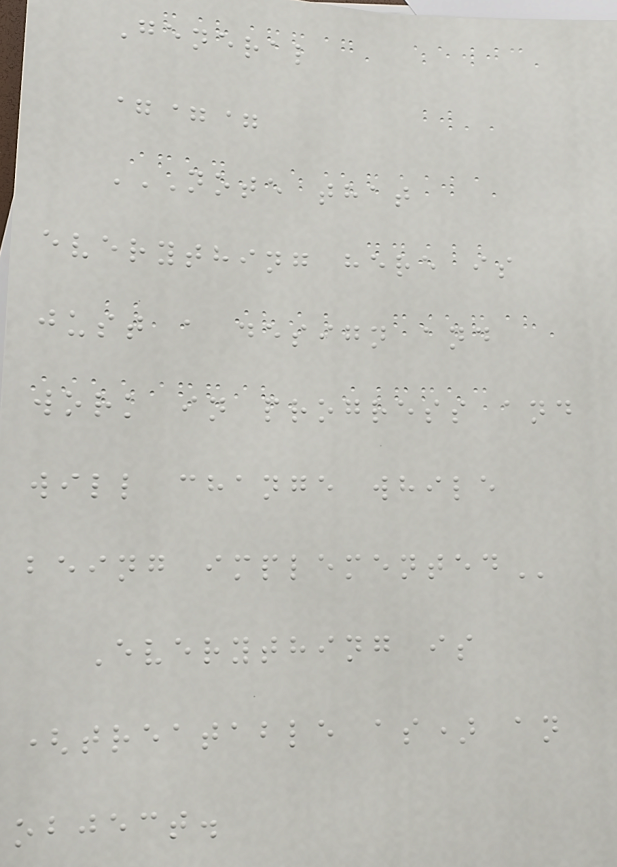General
===
NOTE THAT
EVERYTHING HERE IS
JUST A DESIGN AND
WORK IN PROGRESS AND
WILL CHANGE WHILE
BEING IMPLEMENTED
Everything is
(treatable as) an
object.
